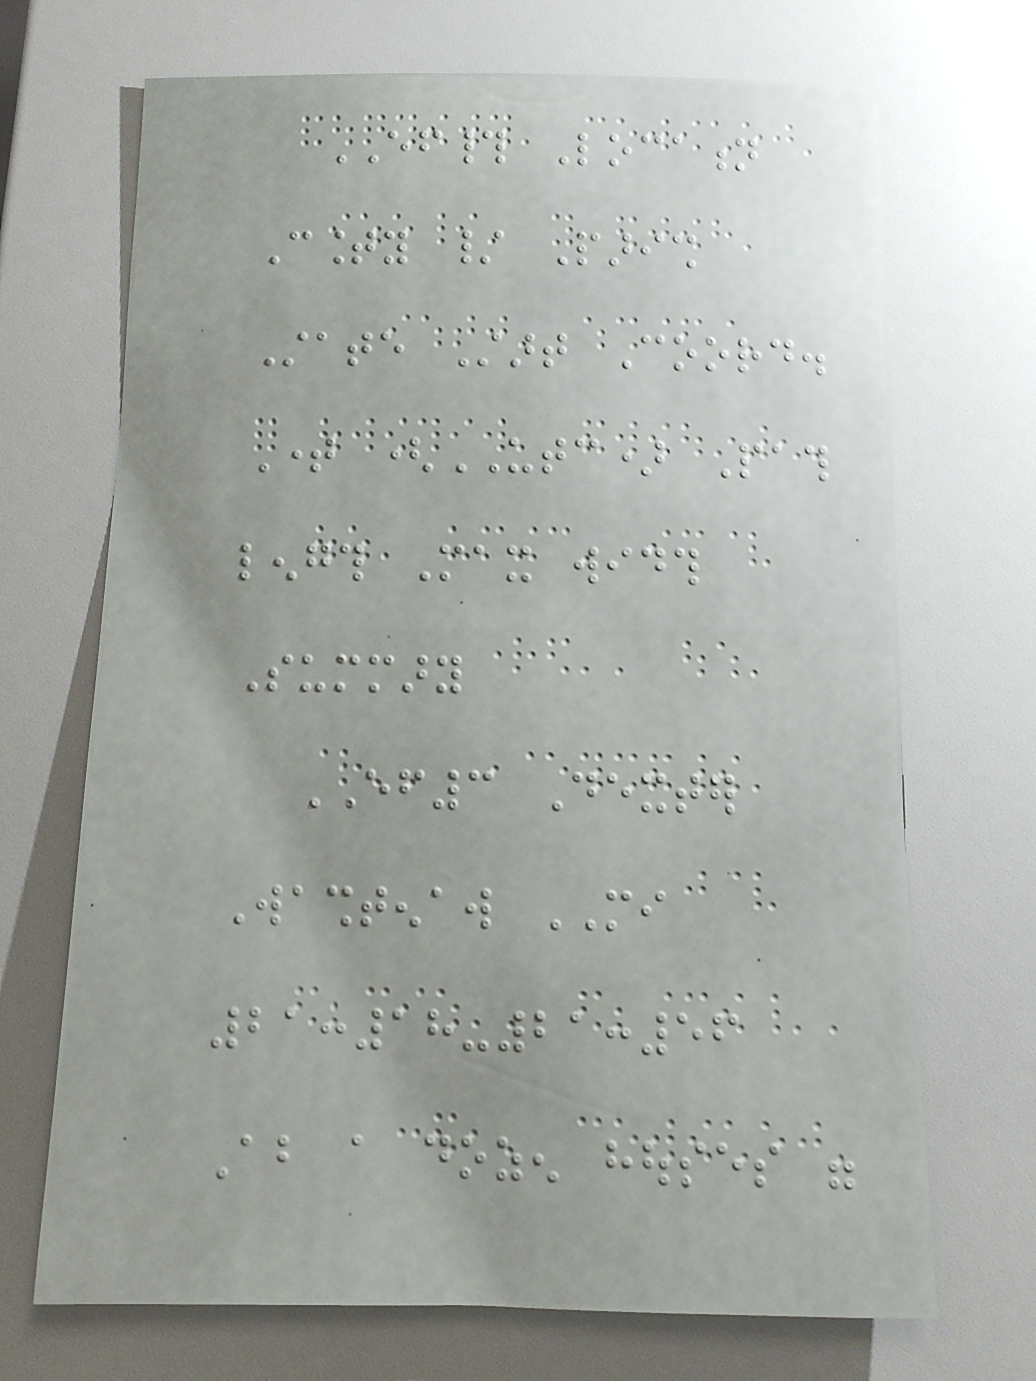EF# Location
County / Parish
State Start Coord.
Time (UTC) Path
length Max width
Summary
EF3 Dexter
Washtenaw MI
21:18-21:56
About a dozen houses were
